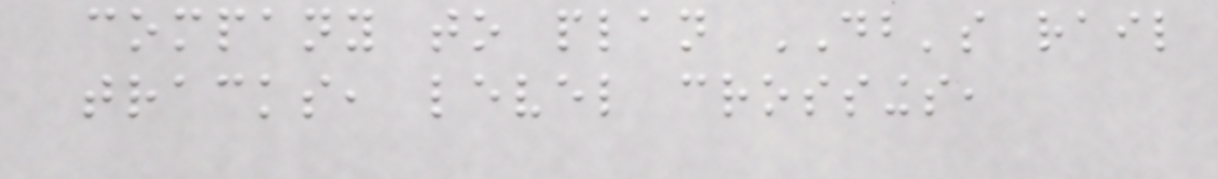company to plan DB's rail
tracks, level crossings,
